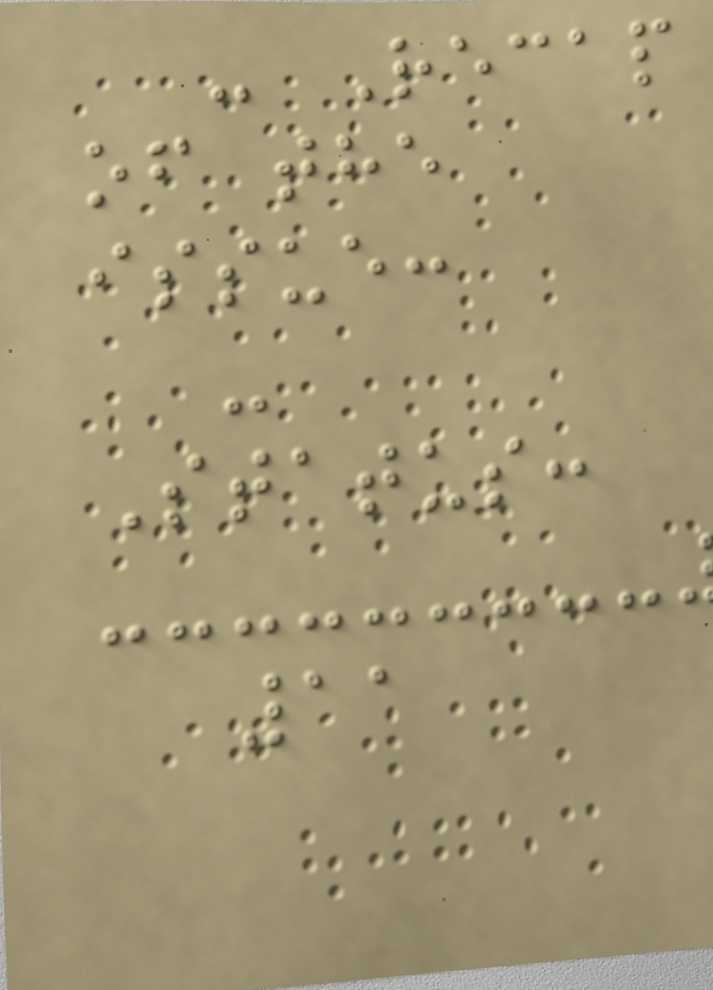- Recap
of the
issue:
-
Status:
11
